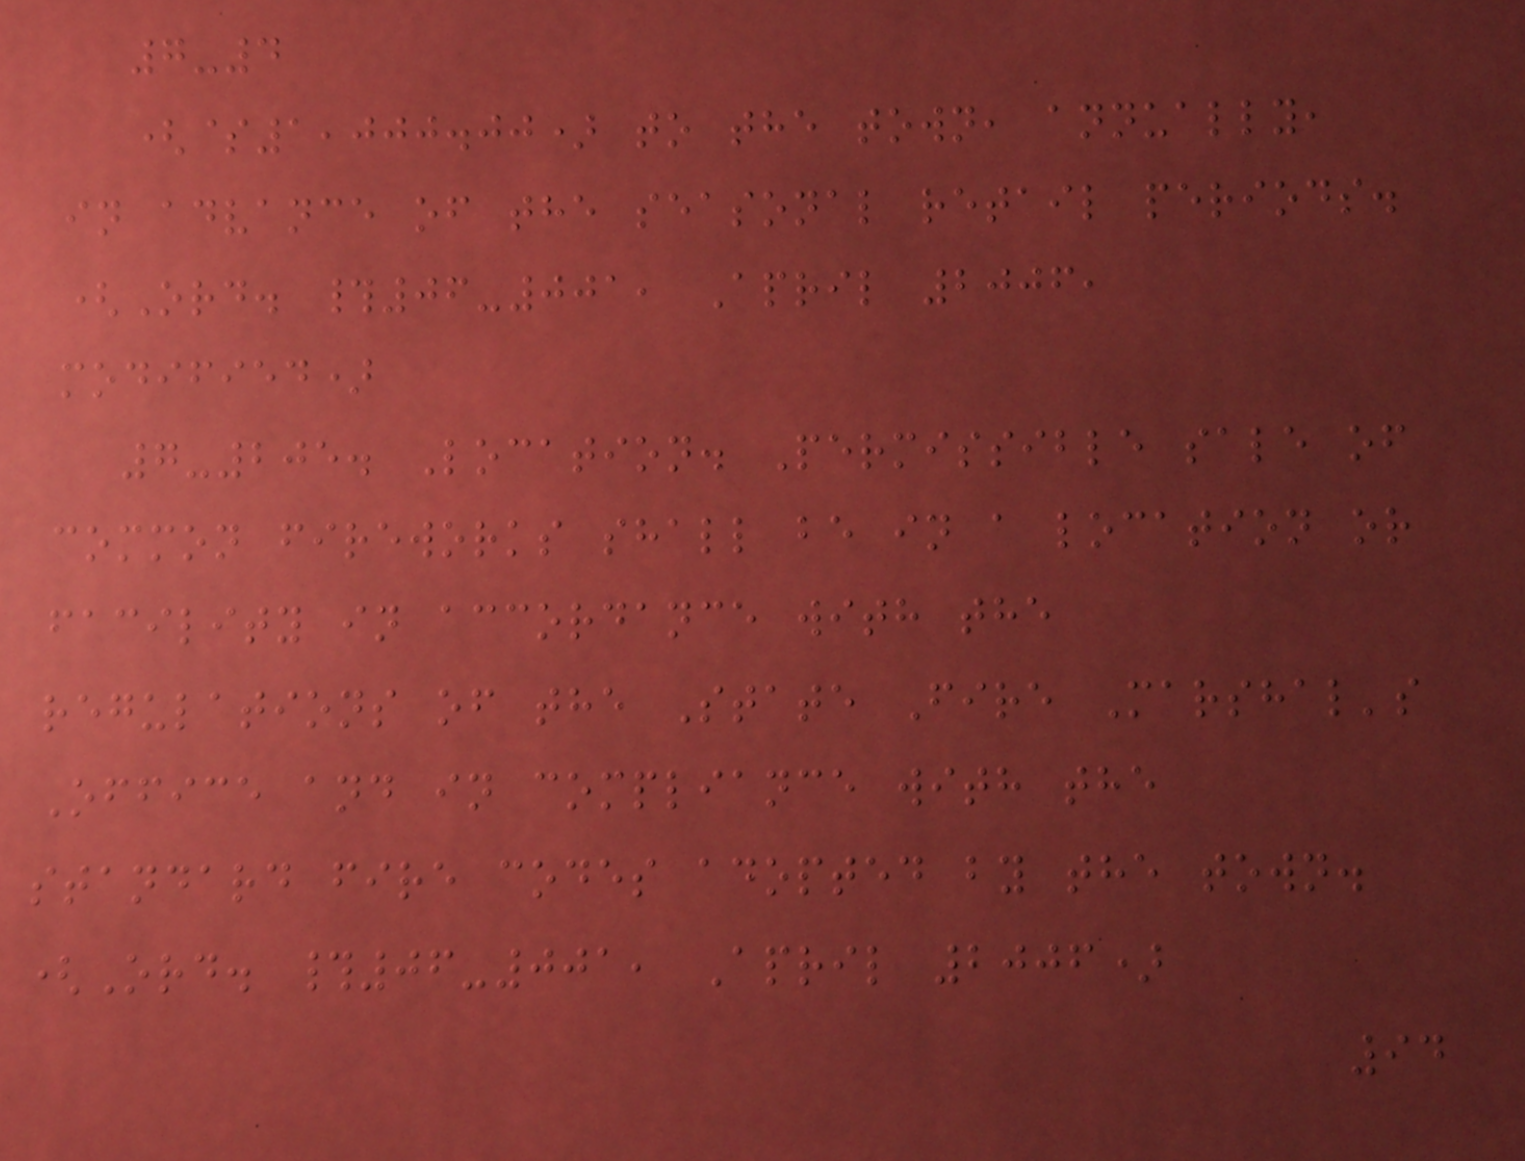7-4
($1,000.00) to the town, annually,
in advance of the seasonal retail periods.
(Ord. #06-001, April 2006,
modified)
7-205. Location. Permissible sale of
common fireworks shall be in a location or
facility in accordance with the
regulations of the State Fire Marshal's
Office and in compliance with the
standard fire codes adopted by the town.
(Ord. #06-001, April 2006)
94
